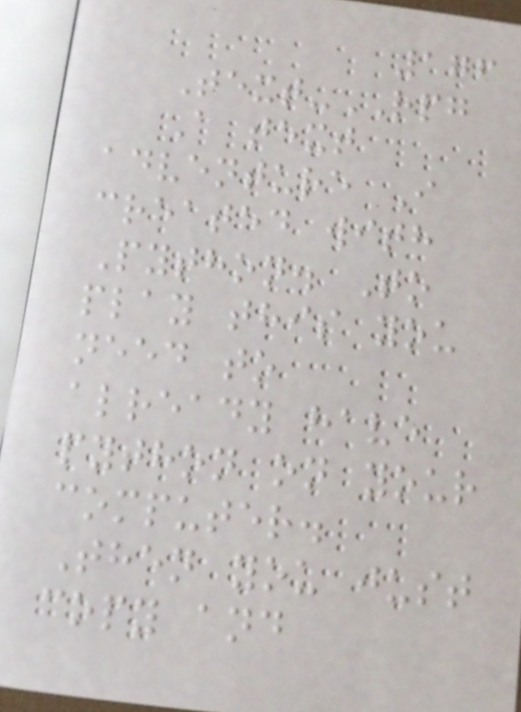176
Text-RPG
A text
adventure I
created with
Python. To
play this you
need to
already have
python on your
computer.
Then you just
copy and
